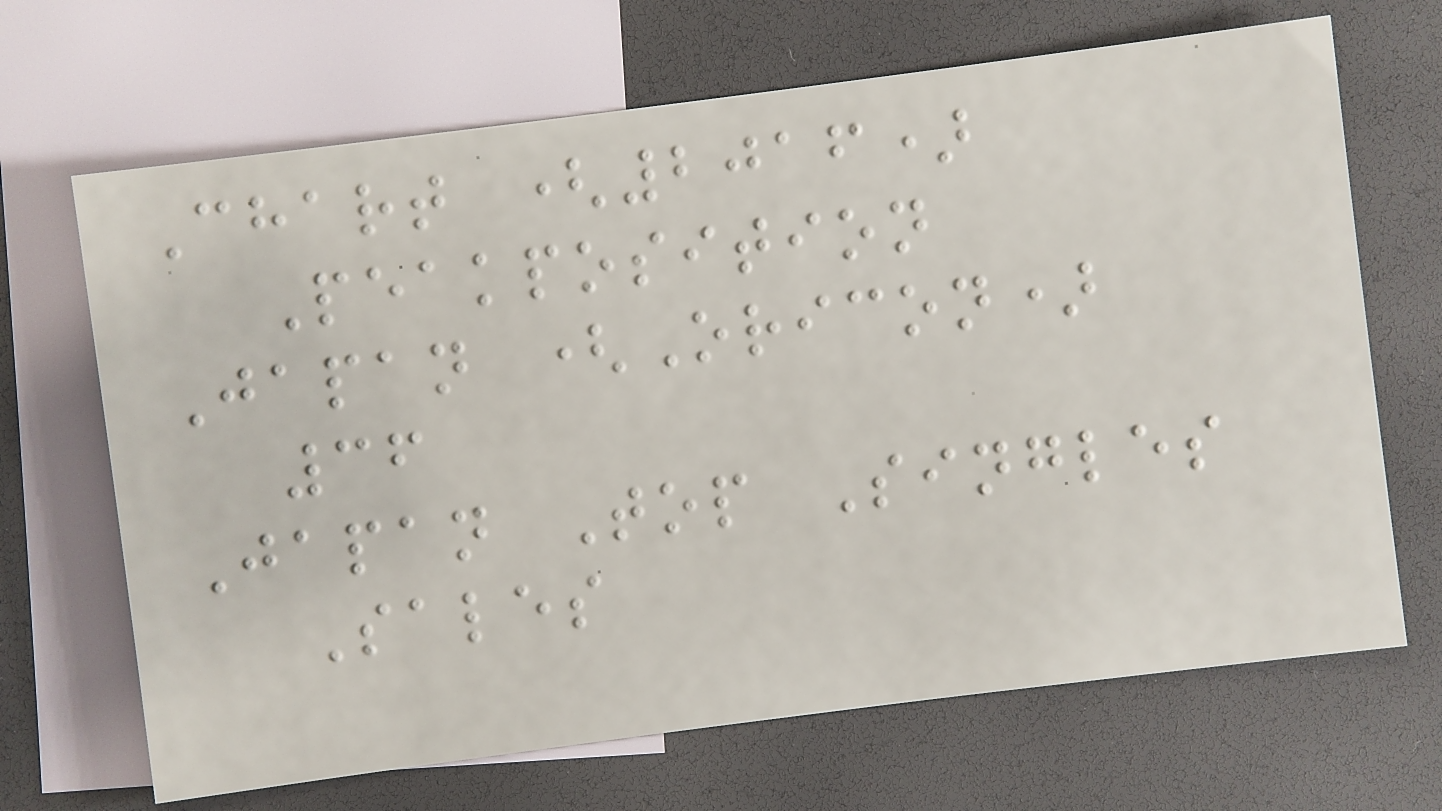Chart (2016)
Peakposition
Japan (Oricon)
36
Japan Top Singles
Sales
